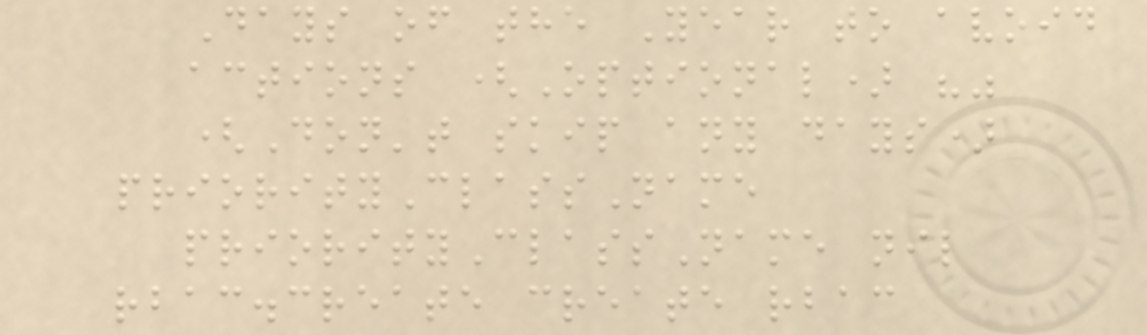Days of the Year to avoid
actions (Optional) ""
(Don't skip any days)
priorityClassName
priorityClassName nil
rbac.create create rbac
